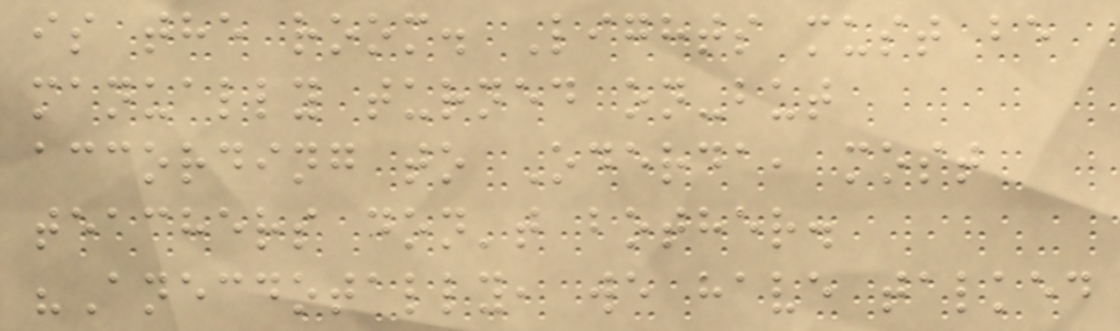is the room. Lights must be
manually turned on-but
according to Oderda, most
teachers don't bother.
"Anecdotally, we have talked
